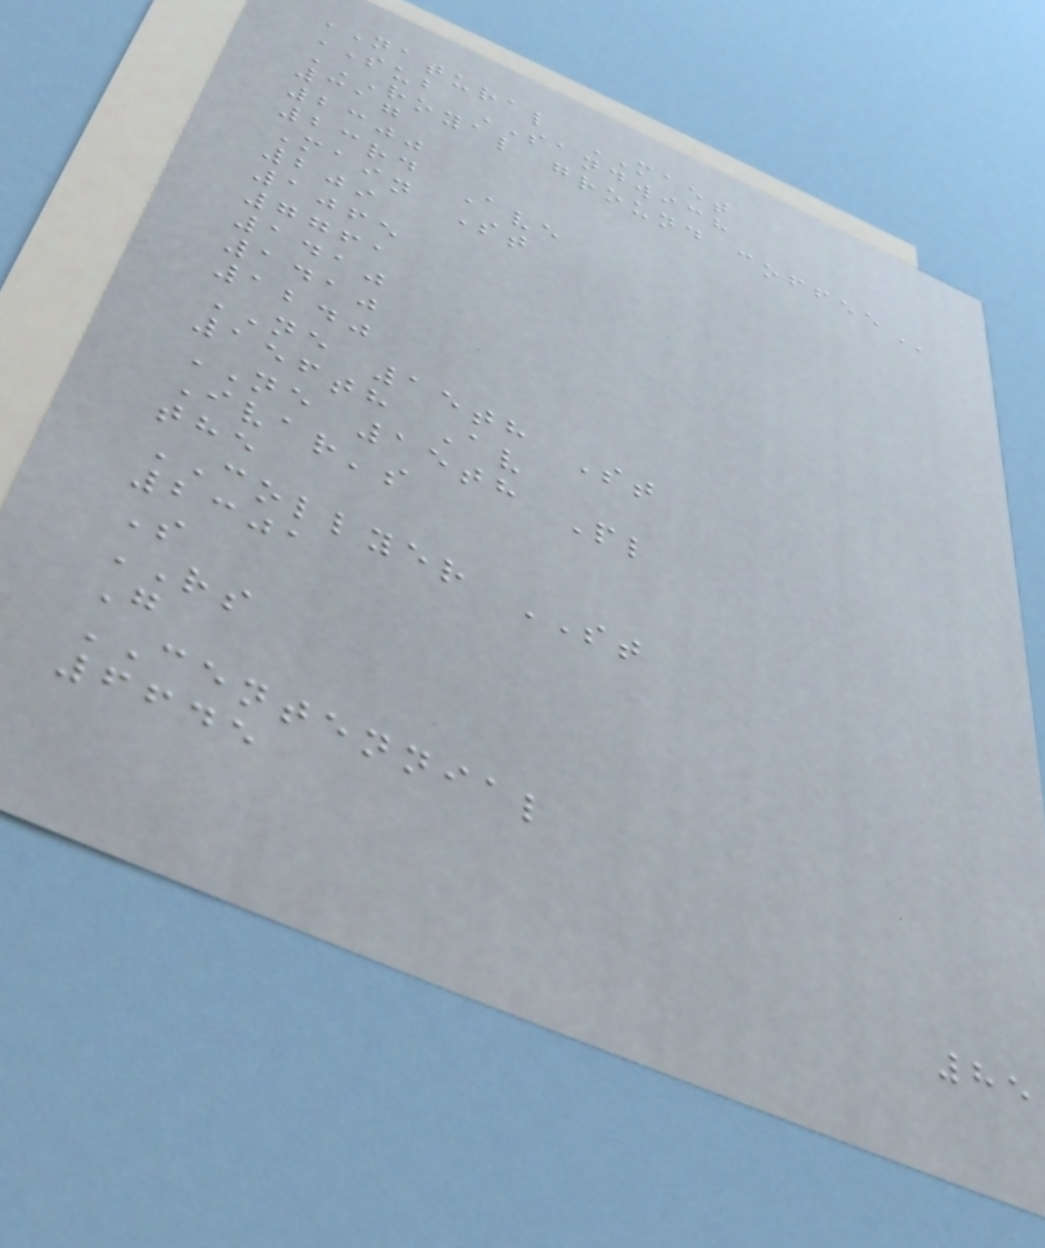NATURAL MAET
SUB SANDWICH
ROYAL GROUND COFFEE
317
2300
23rd Ave
Main St
209
1065
7761
1410
1410
1240
NE 15th St
156th Av
NE 15th Pl
Ivar's
the
COLLYER ST
2301
S
RS
G
CENTENNIAL
6645
85
